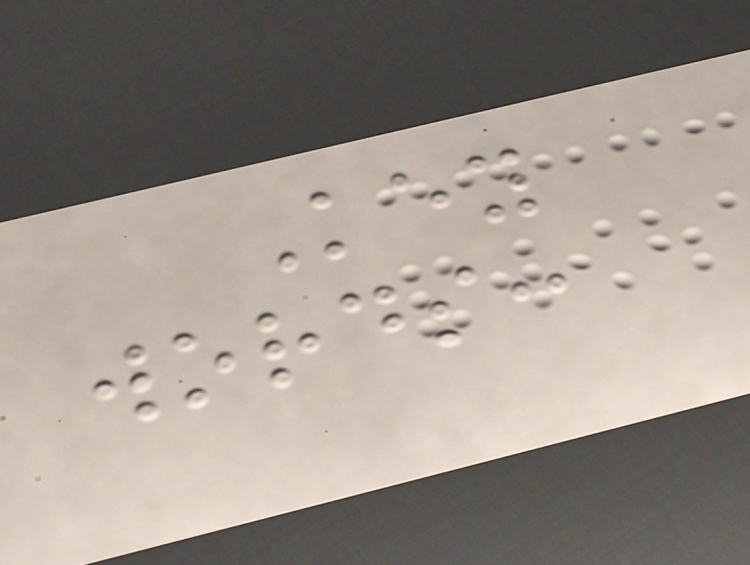Key
words:
